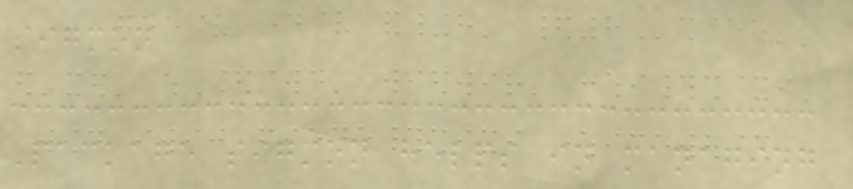sigmon
Package sigmon helps in managing
